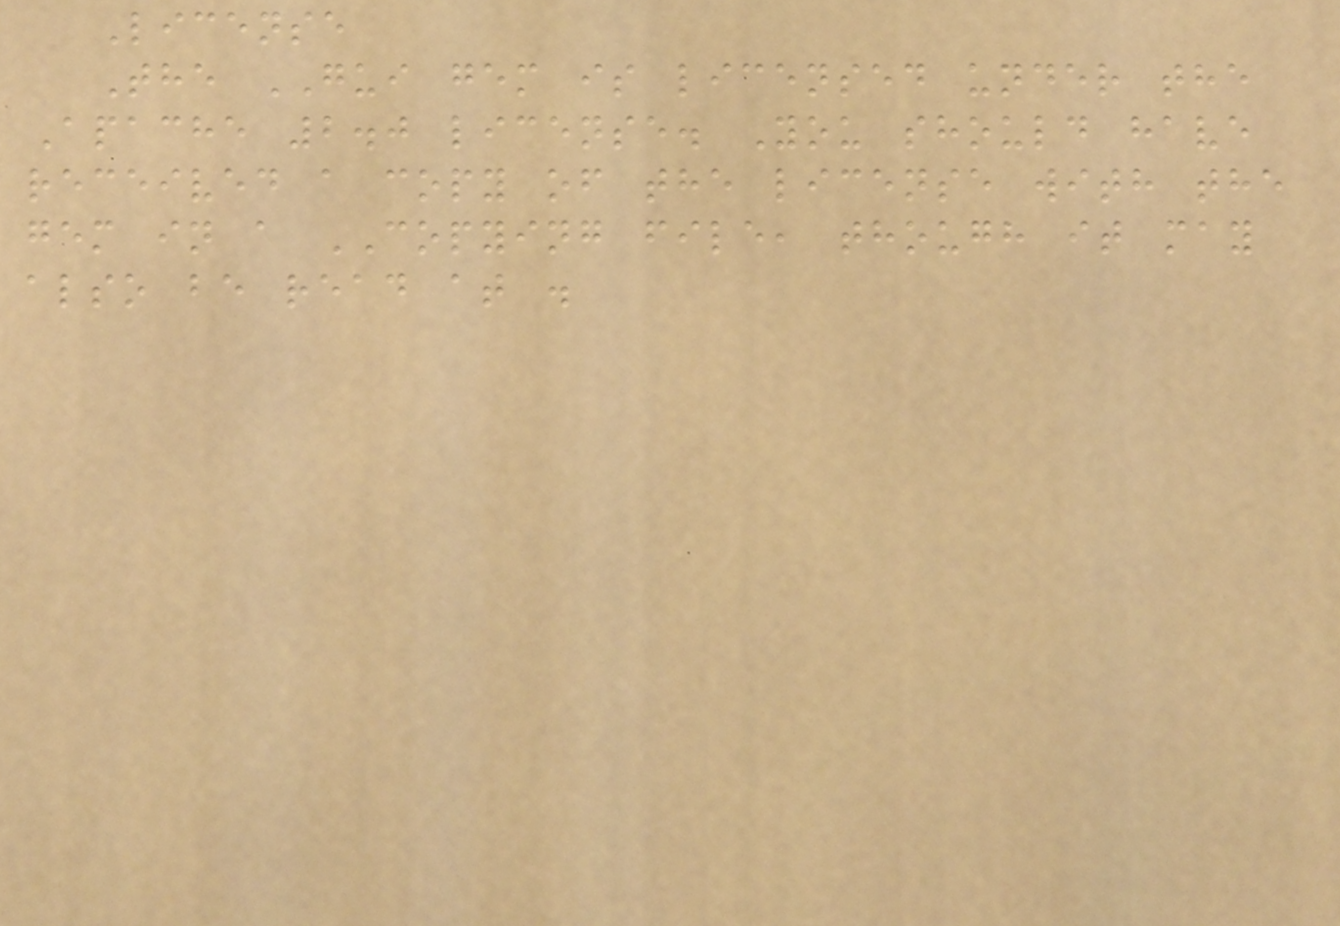License
The GUI gem is licensed under the
Apache 2.0 license. You should have
received a copy of the license with the
gem in a COPYING file, though it may
also be read at .
